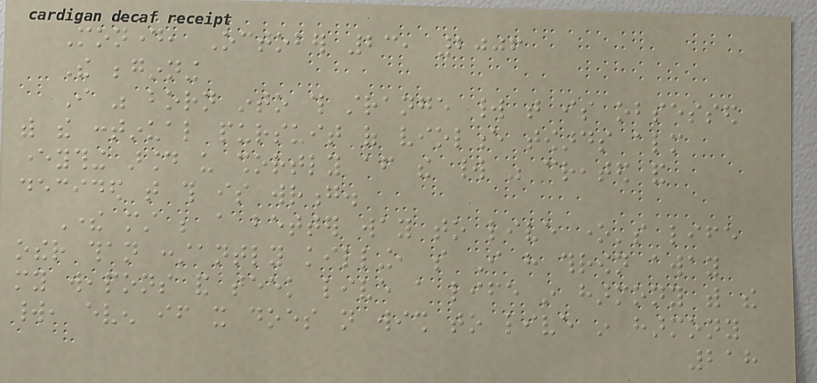Monday, October 23, 2006
The beginning
I was born into this strange world that is obsessed
with the continual pursuit of violence towards almost
everything around us shortly after the world was created and
decided that this is wrong.
There must be a better way to live one's life
other than constantly killing, so I have thrown away
my weapons and seek live a life in harmony with the
world, even if it does not wish to live in harmony
218
